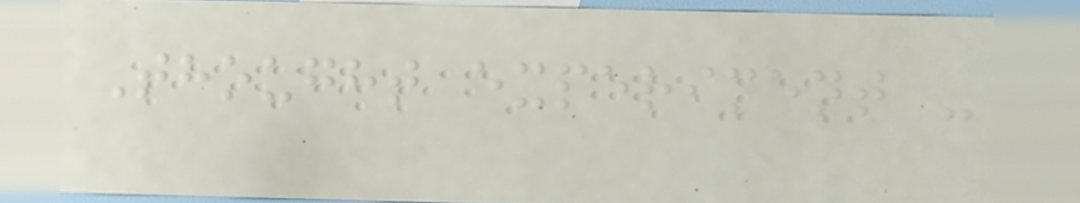Thought experiment -
